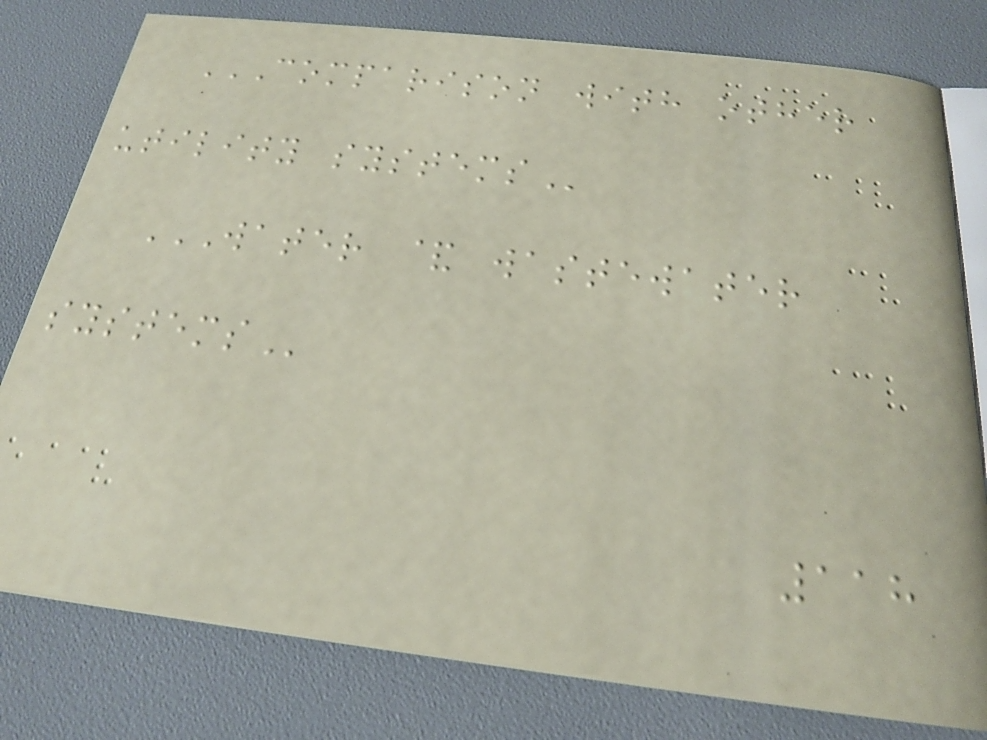COMPARISON WITH OTHER
UTILITY SYSTEMS
WATER & WASTEWATER
SYSTEMS
118
